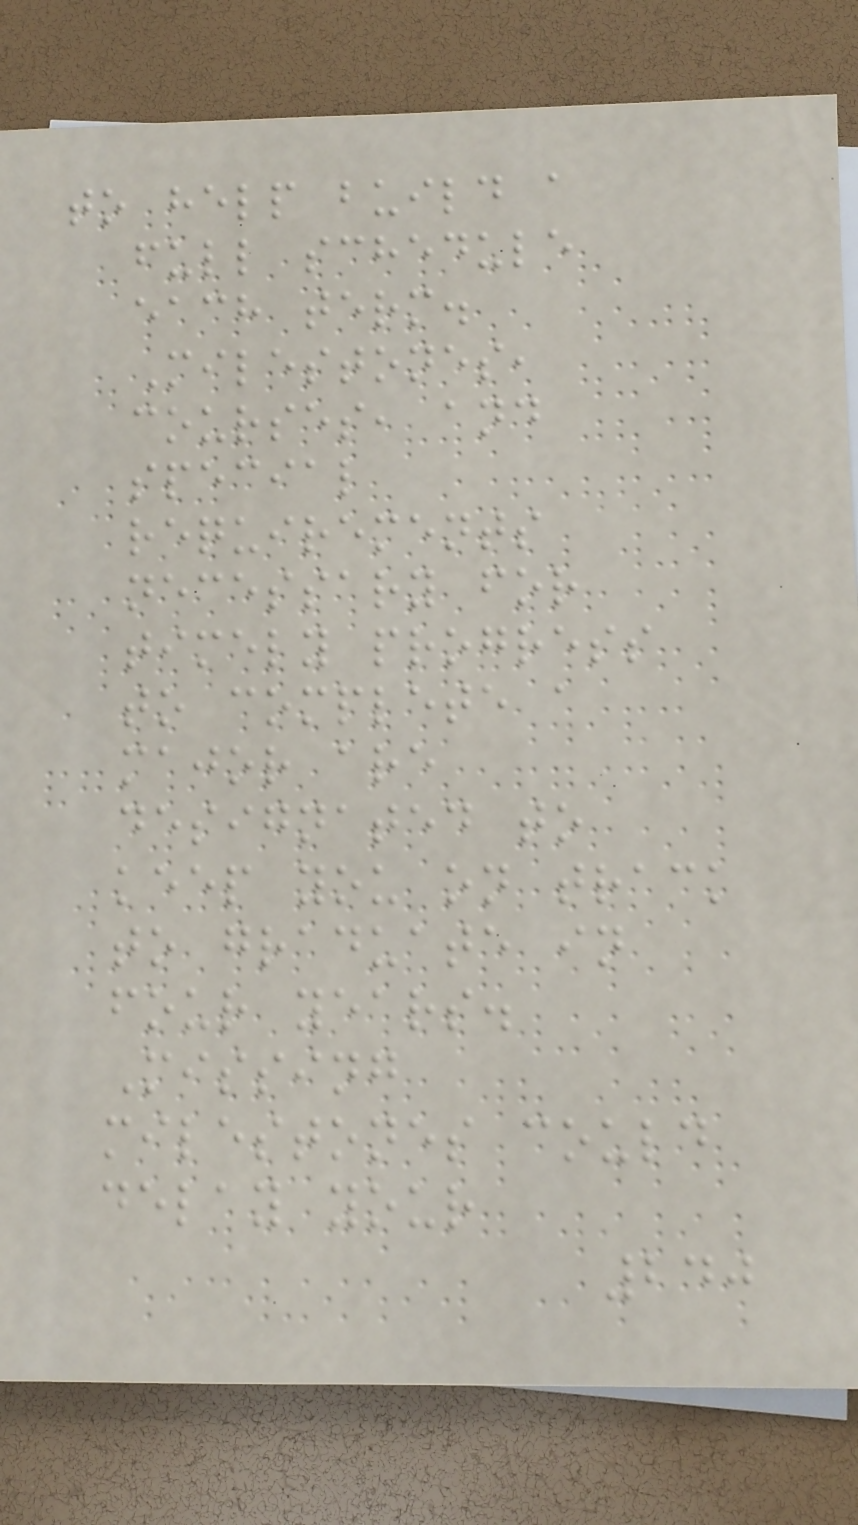to help build a
full schedule
each term.
Milestones,
courses, and
special
requirements
necessary for
timely progress
to complete a
major are
designated to
keep you on track
to graduate in
four years.
Missing
milestones could
delay your
240
